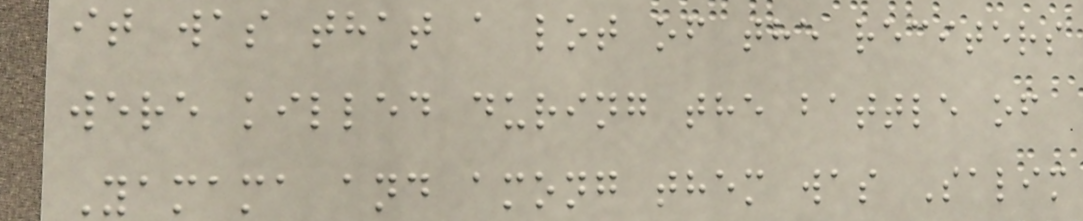it was that a lot of the reciters
were killed during the battle of
Yamama and among them was Salim
